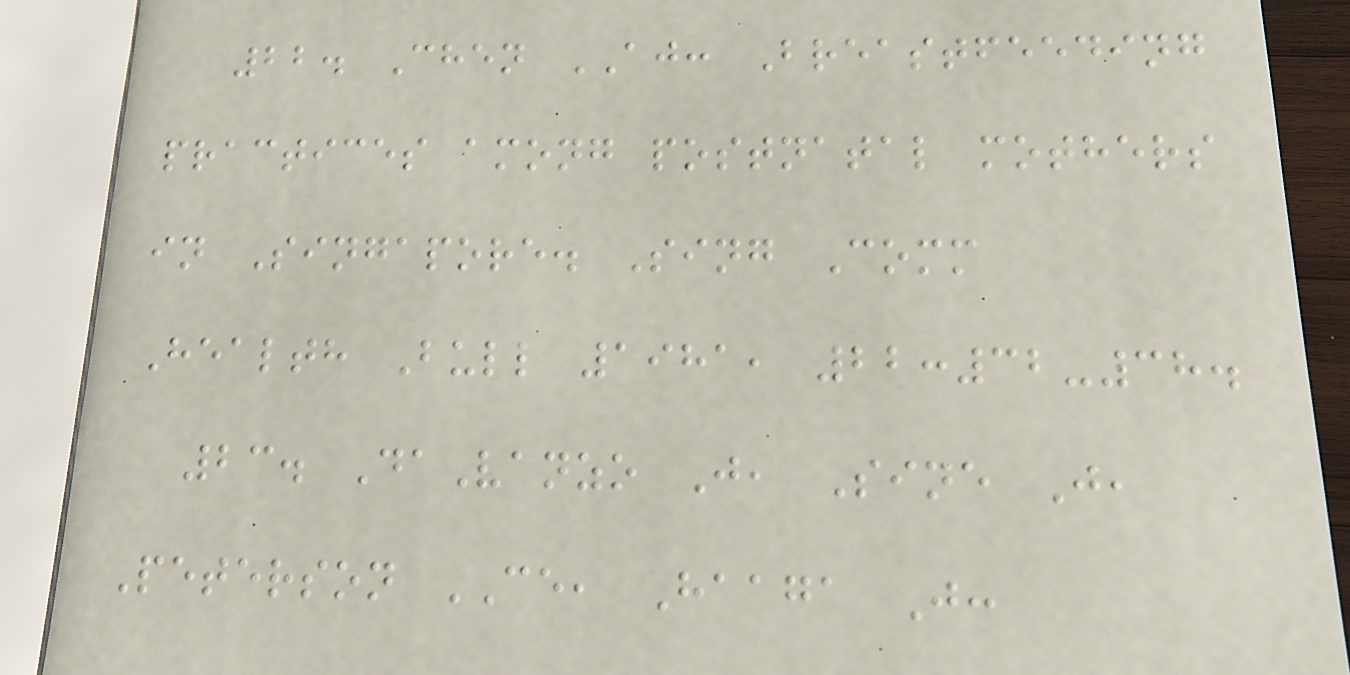22. Chen AJ: Breastfeeding
practices among postnatal mothers
in Singapore. Sing Comm
Health Bull 1981, 22:32-38.
23. DaVanzo J, Sine J,
Peterson CE, Haaga J:
